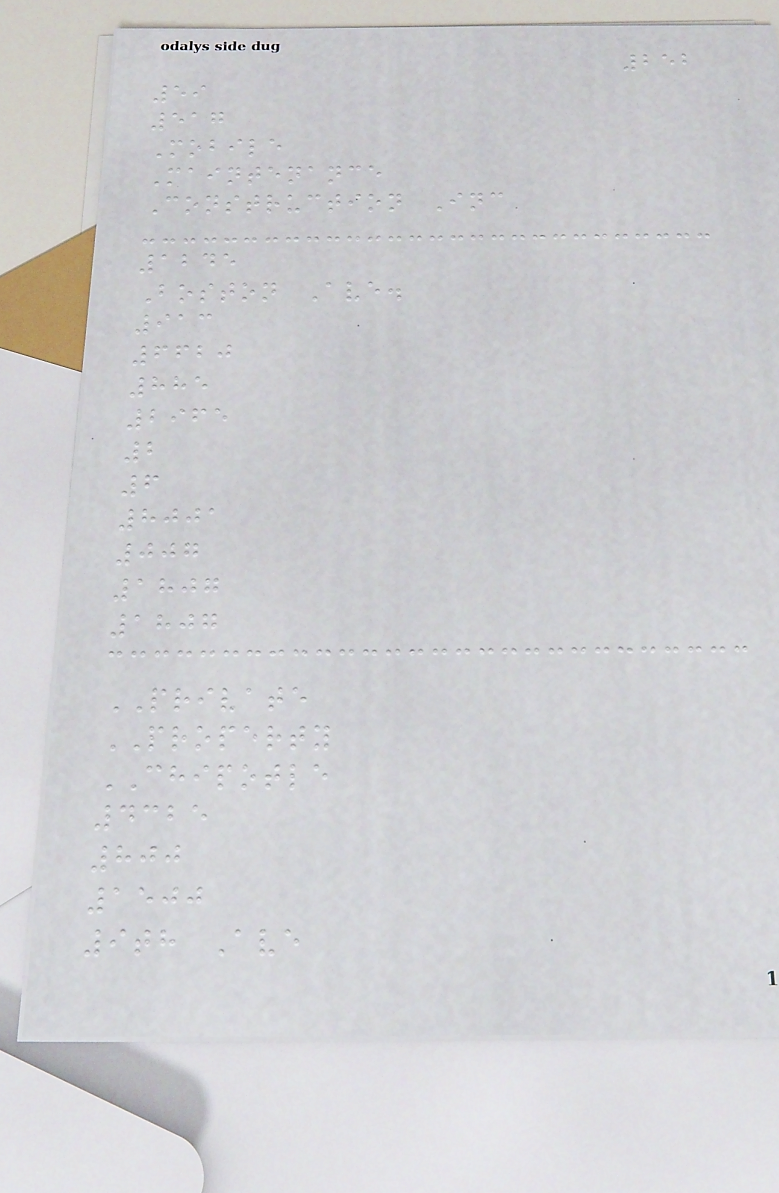252
59
517
Mobile
Maintenance
Construction Inc
1245
Boston Ave.
913
6620
885
2965
2
6
8001
007
1807
1807
PRIVATE
PROPERTY
CHIPOTLE
4325
800
1500
9th Ave
